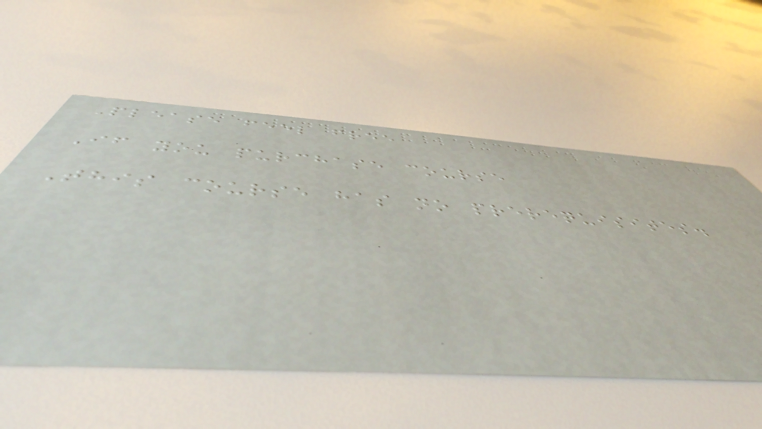Please feel free
If you purchase course
This course has no prerequisites.
